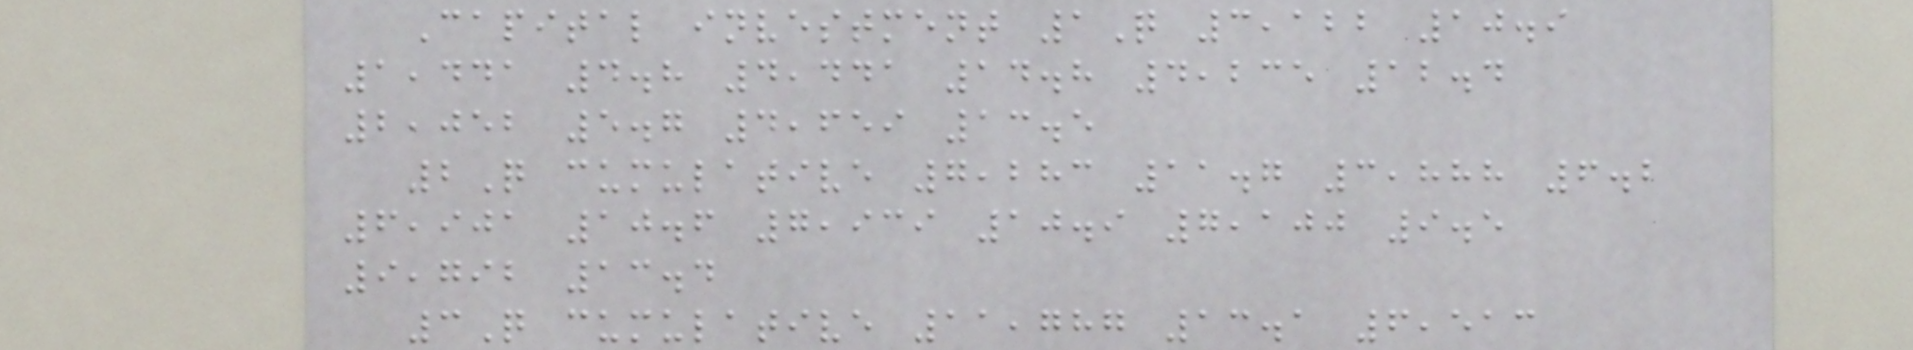Capital investment 1Q 3,122 10.9
1,441 4.8 4,441 14.8 4,235 12.4
2,052 5.7 4,659 13.5
2Q cumulative 7,283 11.7 3,888 6.2
6,901 10.6 7,939 10.9 7,100 9.5
9,792 13.4
3Q cumulative 11,787 13.1 6,513
